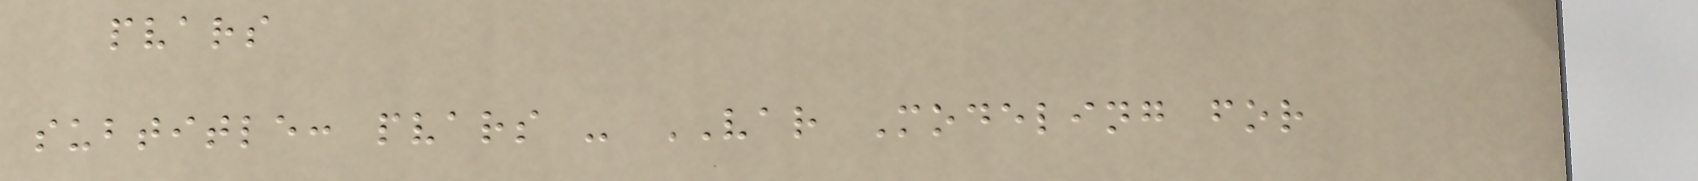pvars
subtitle: pvars - VAR Modeling for
